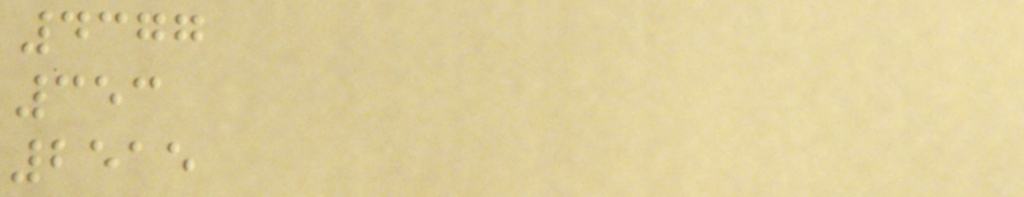4377
353
2515
